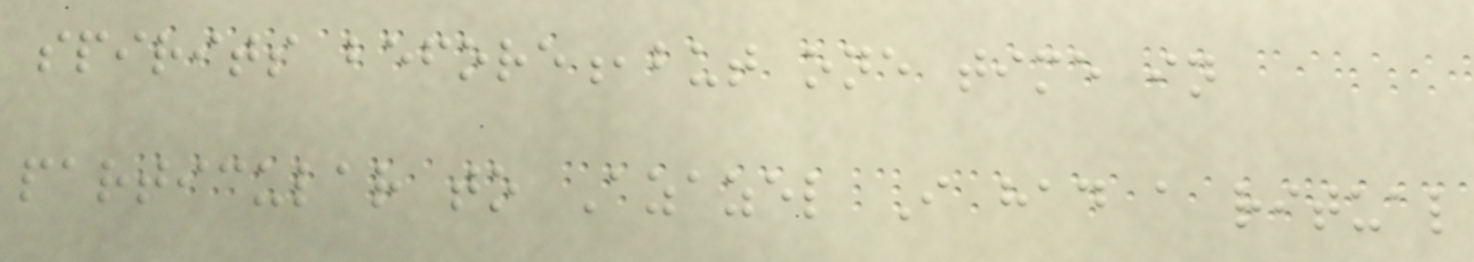spirits before,but one time in
particular to Azazel I had a ritual
